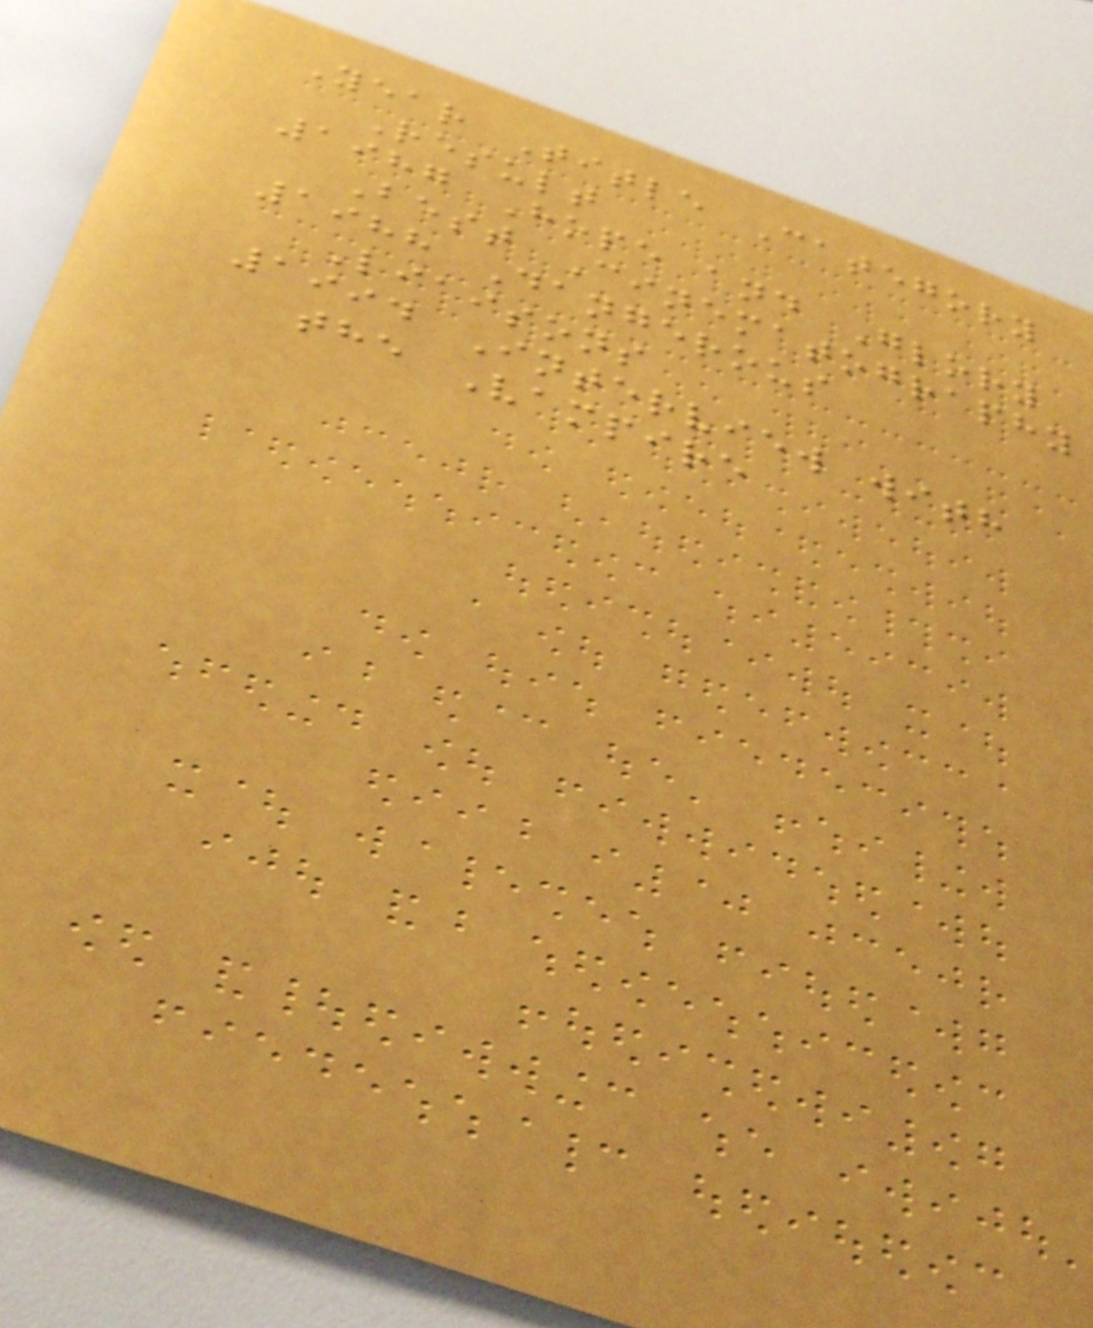Year Title Category
Result
1987 Hope and Glory
Best Cinematography
1988 Dangerous
Liaisons
1994 Interview with
the Vampire
